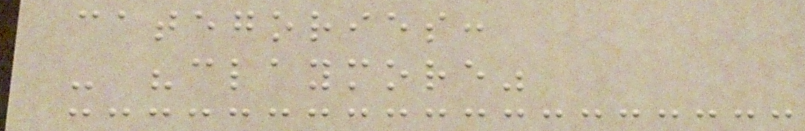categories:
- "claymore"
